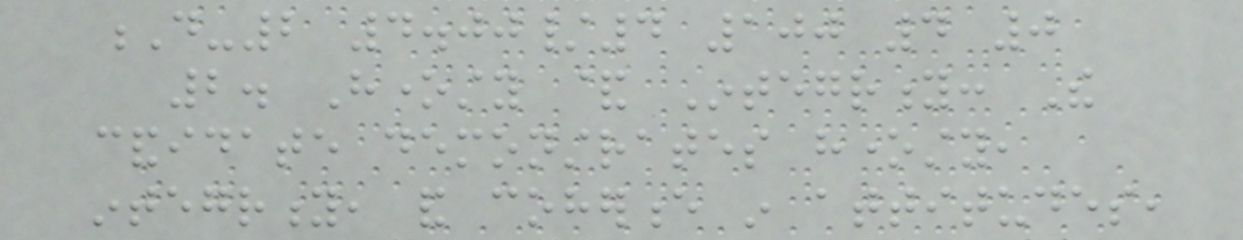D-2 4.00/4 100 4 0
2. Honesty & Integrity: The
candidate demonstrates honesty,
integrity, and coherence in attitudes,
